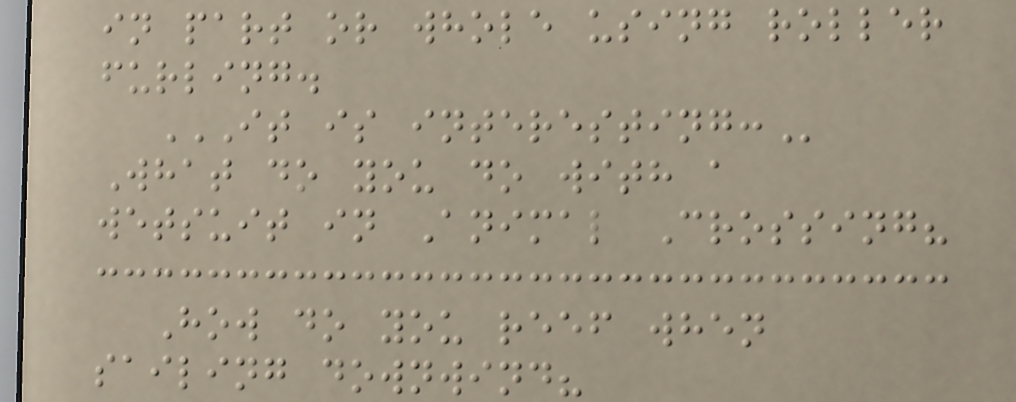in part or whole using roller
furling.
IT IS INTERESTING:
What do you do with a
wetsuit in Animal Crossing?
How do you reef when
sailing downwind?
